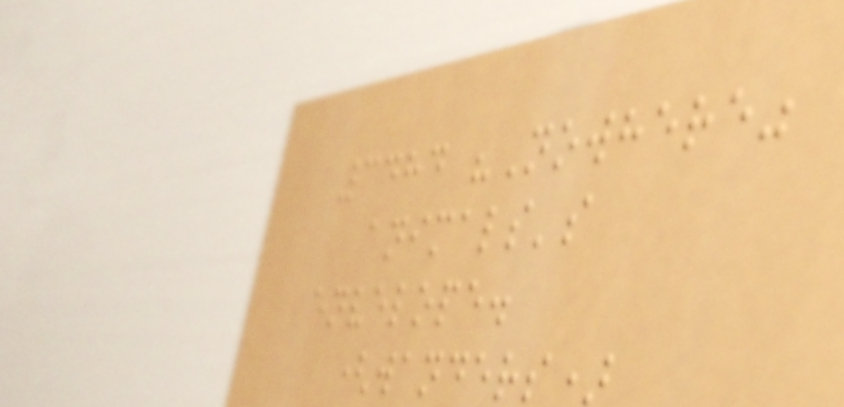3484 "Nowhere"
animals's
envelope.
(wanders)
